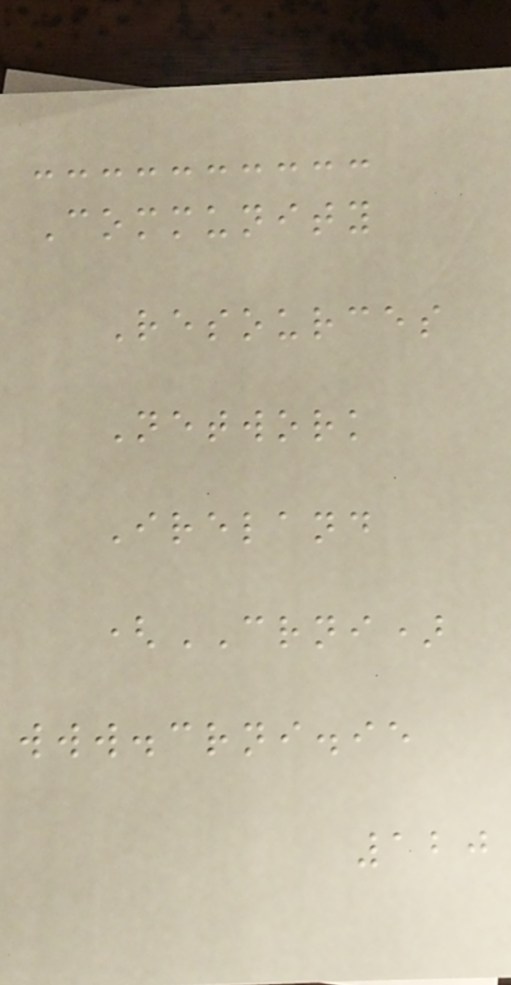Community
Resources
Network
Ireland
(CRNI)
www.crni.ie
120
